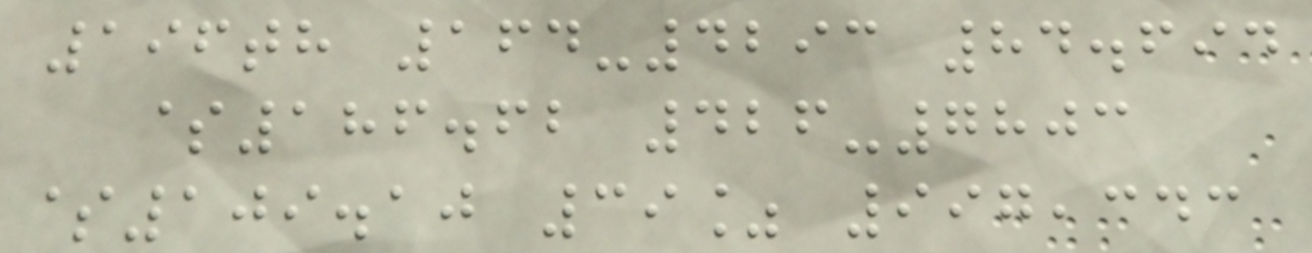196th 164-4293 84.694
$186.62 426-7803
$109.10 39% 997,343
